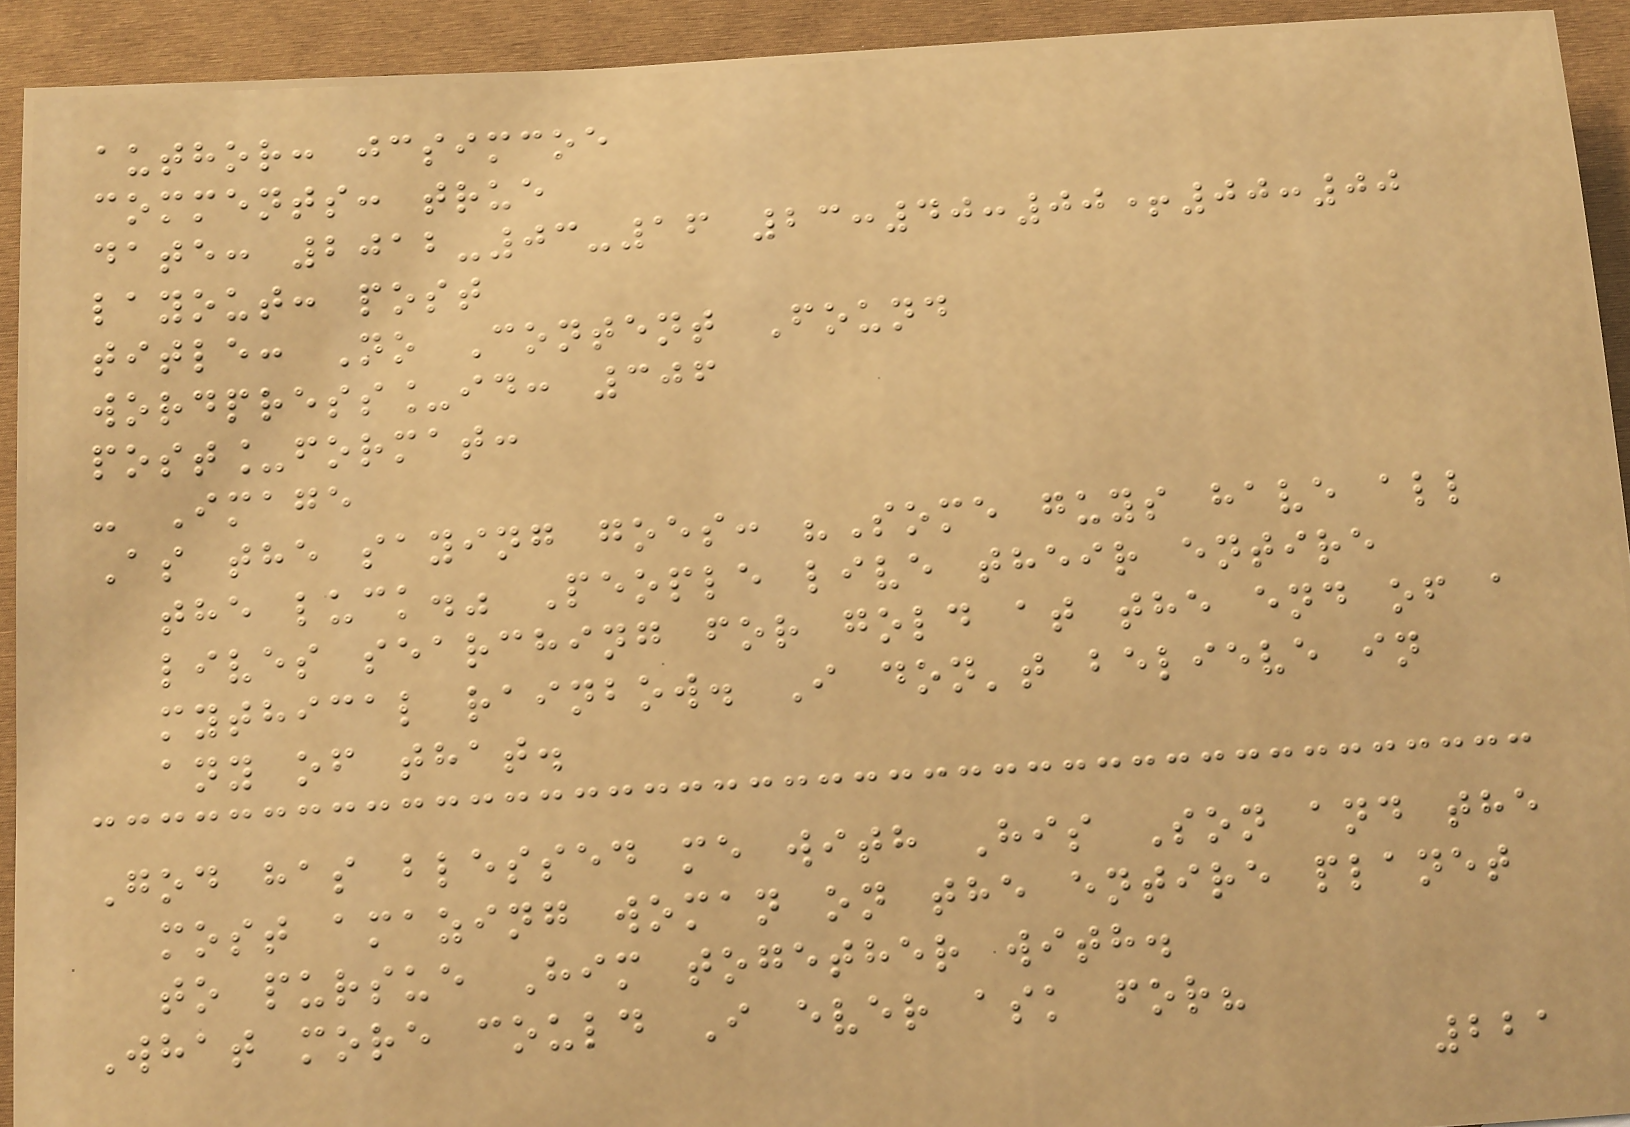author: jcsimcoe
comments: true
date: 2012-03-16 23:40:00+00:00
layout: post
title: No Content Found
wordpress_id: 306
post_format:
- Image
As the saying goes: "Some guys have all
the luck." People live their entire
lives searching for gold at the end of a
mythical rainbow. I don't believe in
any of that.
God has blessed me with His Son and the
most amazing woman on the entire planet
to pursue Him together with.
What more could I ever ask for?
221
